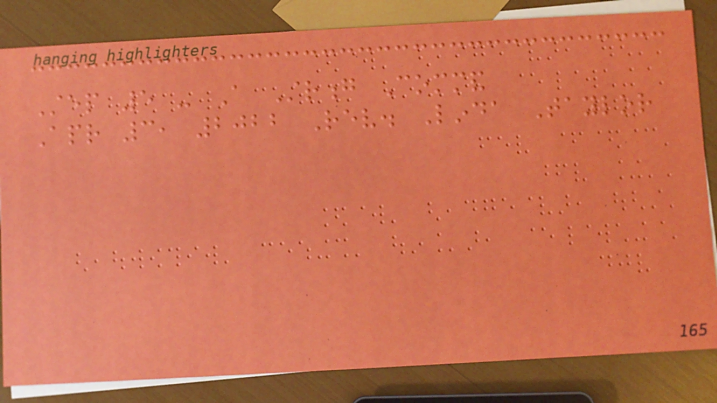Step 5 - A Strong Command
Apr 3, 2022 Rev. Linda Taylor
